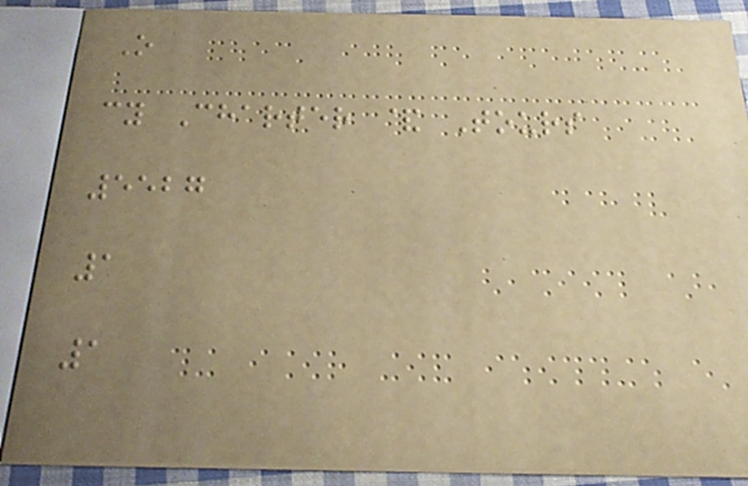O
cy Charter & Tours
5527
1
1
